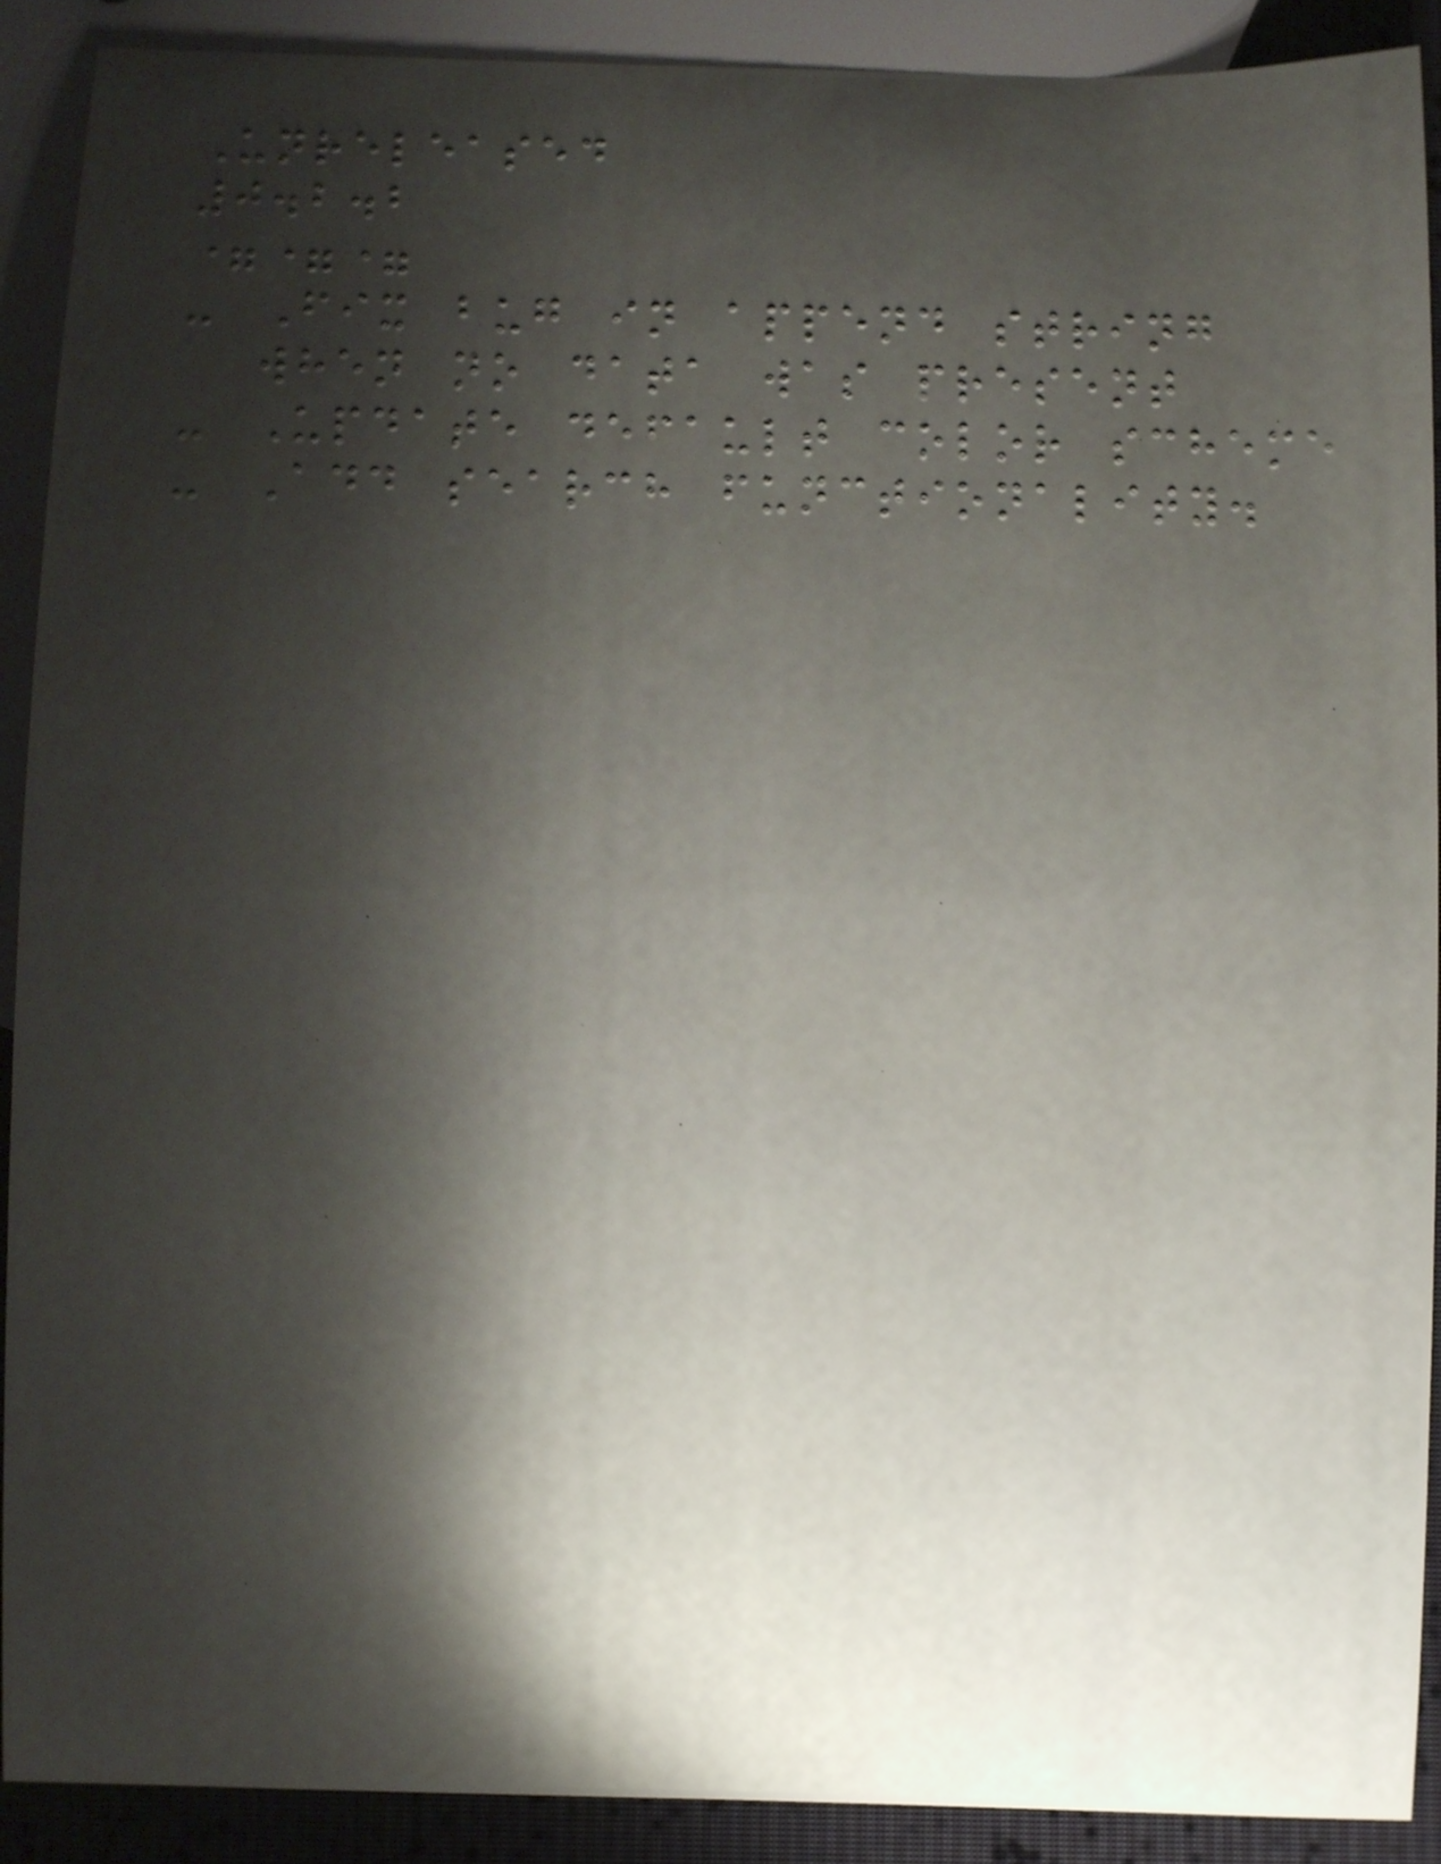Unreleased
0.2.2
===
- Fix bug in append string
when no data was present
- Update default color scheme
- Add search functionality.
